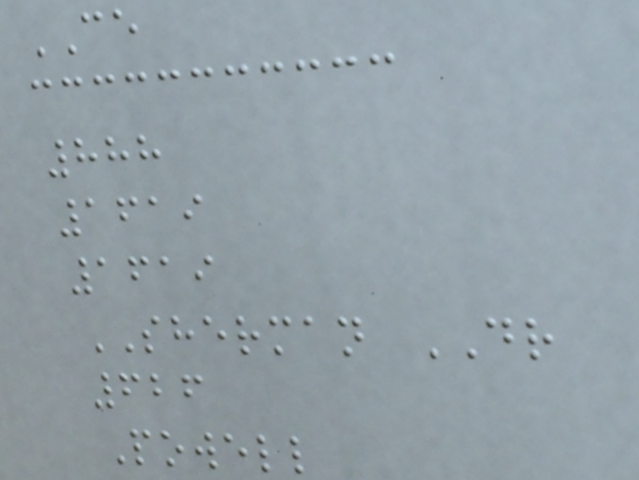CE
888
1619
1619
SHERMAN DR
626
Powell
